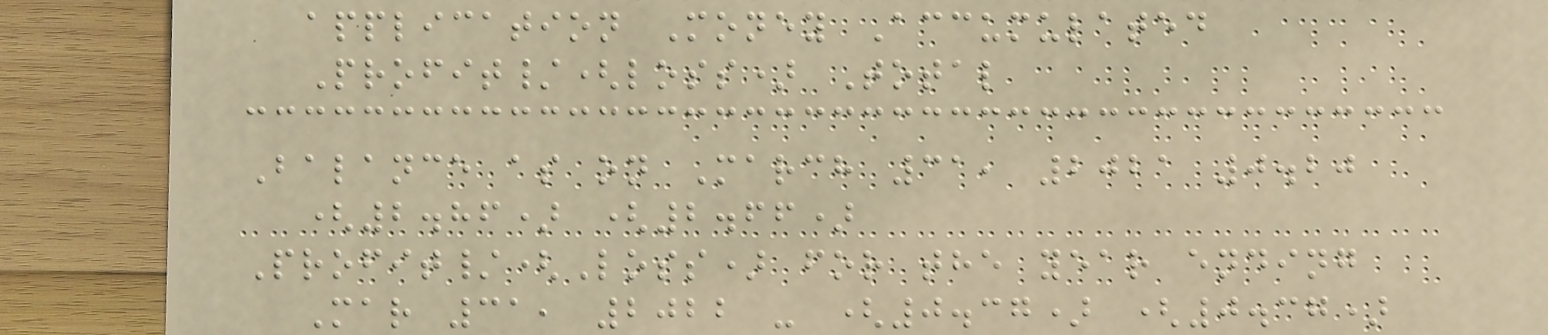application Money Accumulated
Profit/(loss) Total
Balance as on March 31, 2021 0.20
(2.86) (2.66)
Profit/(Loss) for the year ending
Mar 31, 2022 - (0.37) (0.37)
